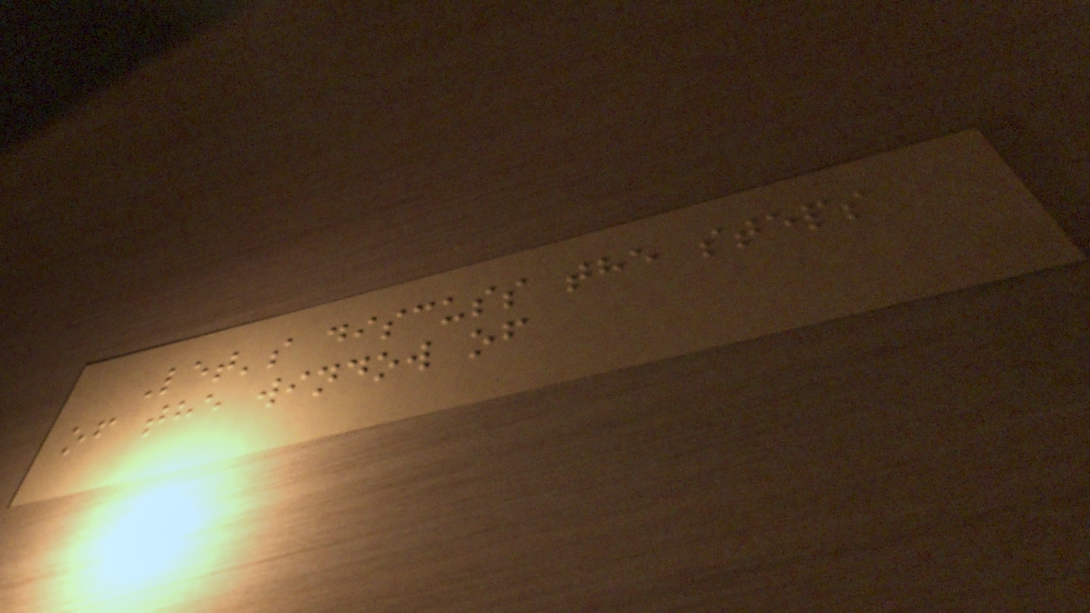Let's discuss the steps
of the window of
